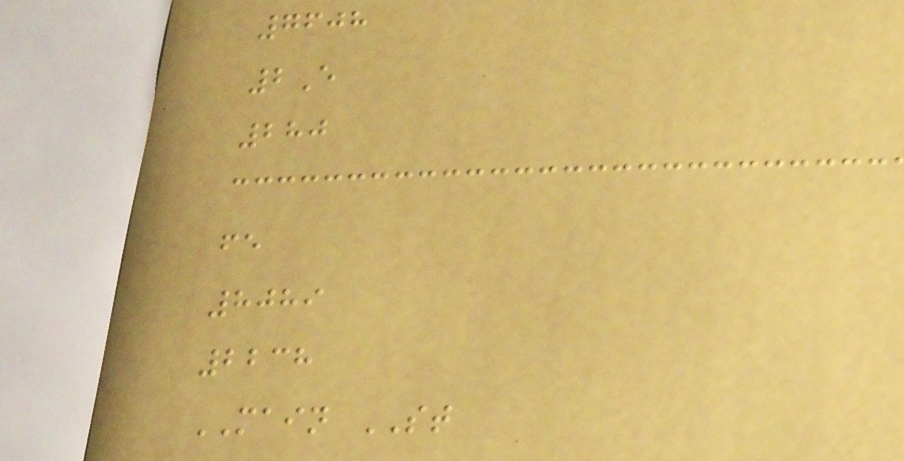7608
2E
280
fe
8089
2238
MAIN ST
